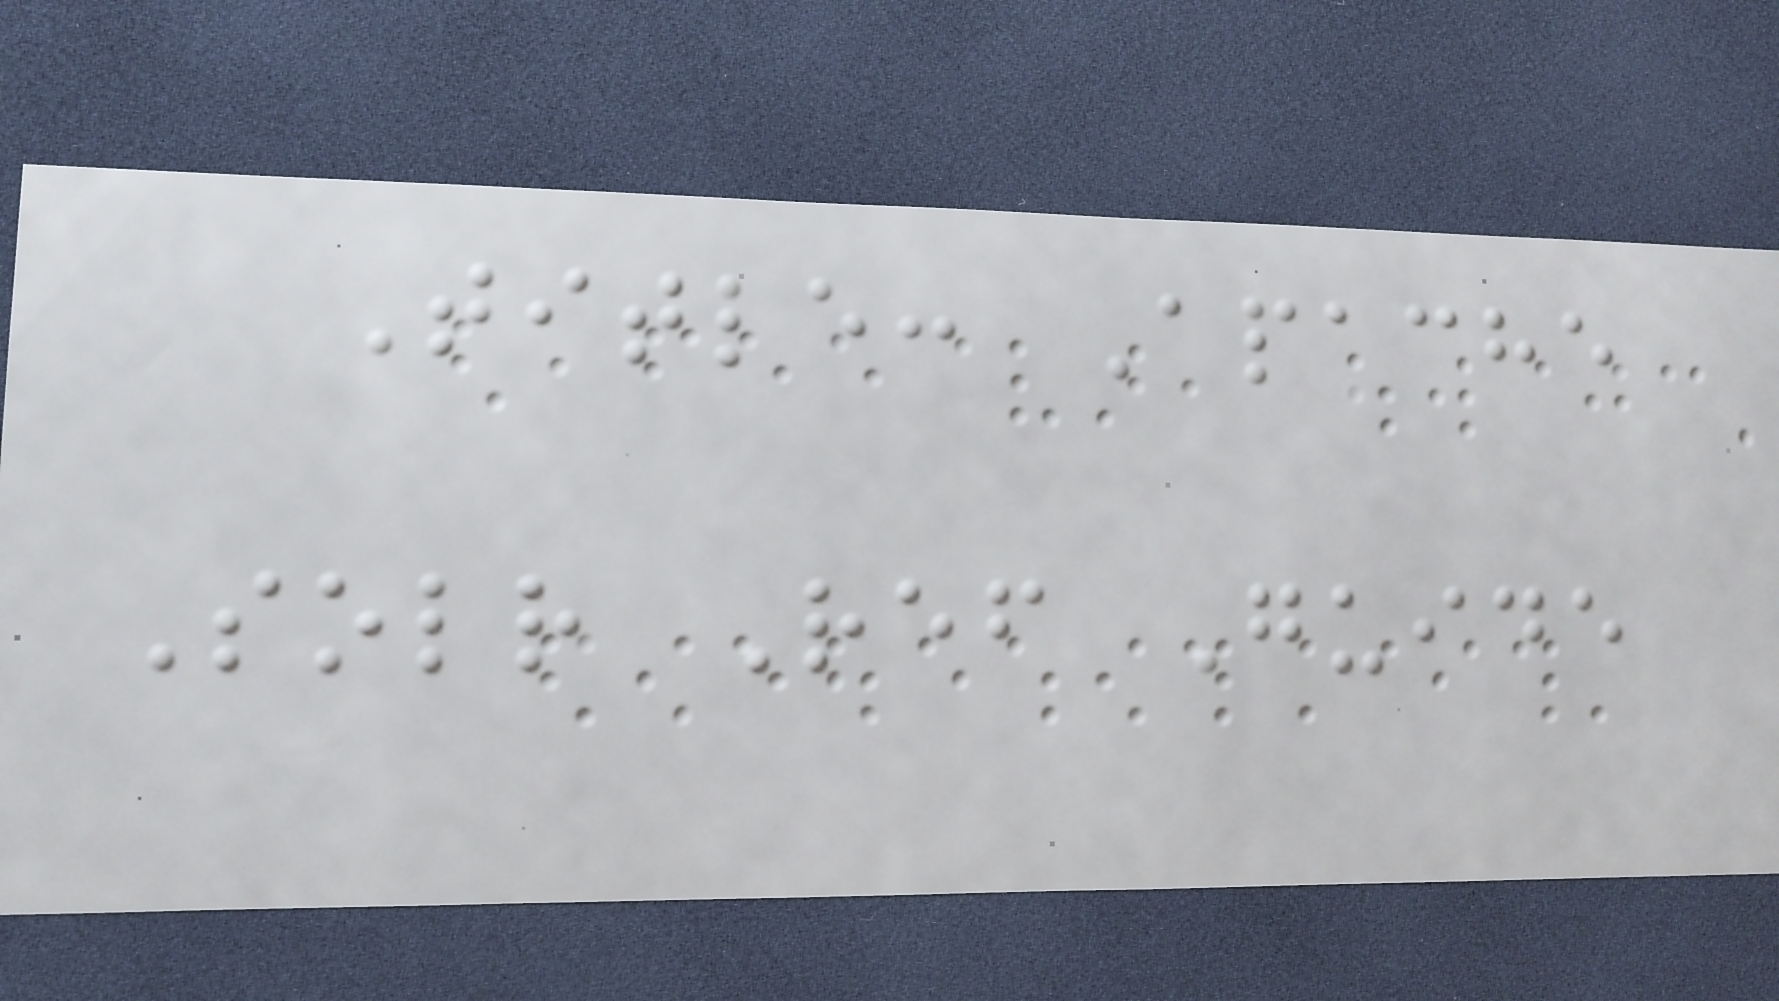Title: Apache
Solr Ref Guide
